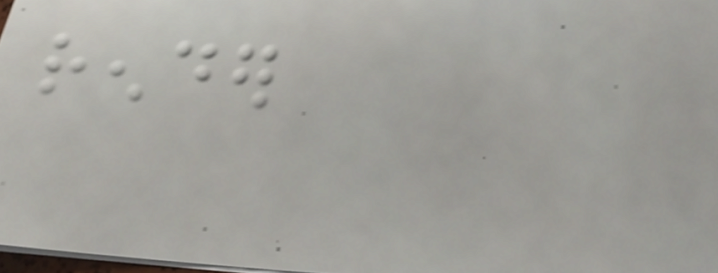render
